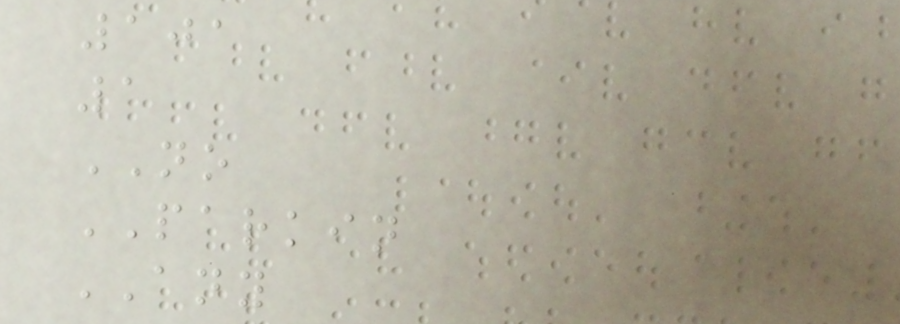101
1
NO
PARKIN
ANY
